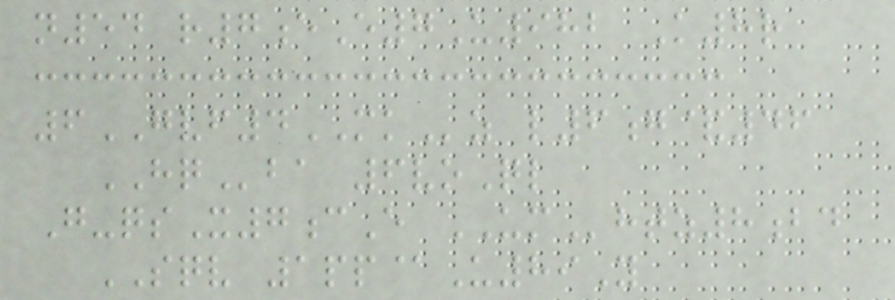n54 r7eE7U982 K8r
6GVF4MKz l6g&46
HQba 6voQl
G-qsX7cE UMhtz8bd
SQV 1pp@U89Y
